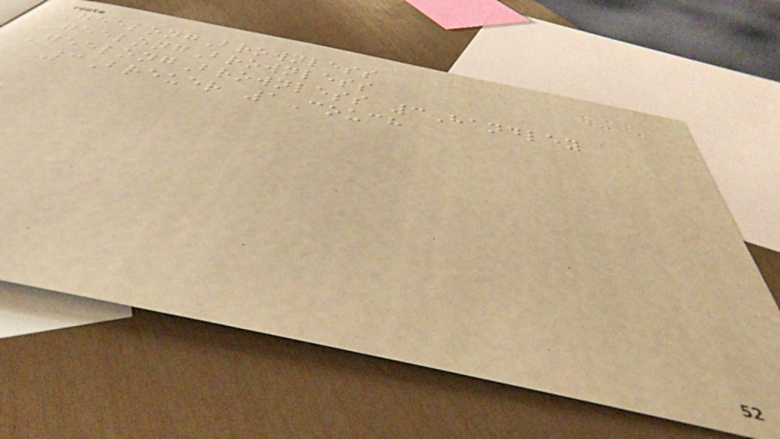GeelongBrownless
GeelongBrownless
GeelongBrownless 3Handley
3Breuer 1Couch
